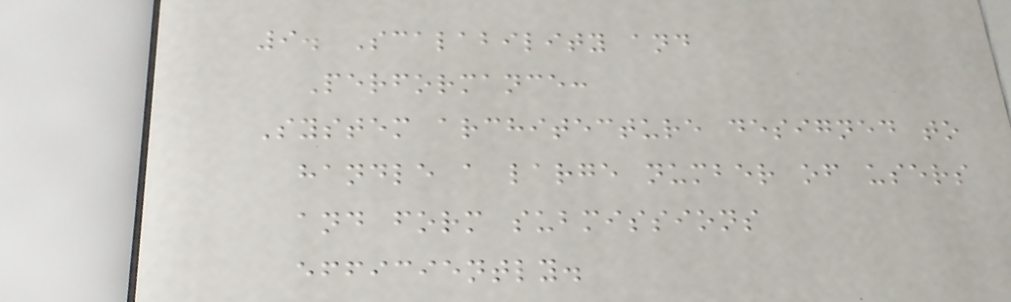9. Scalability and
Performance:
System architecture designed to
handle a large number of users
and form submissions
efficiently.
